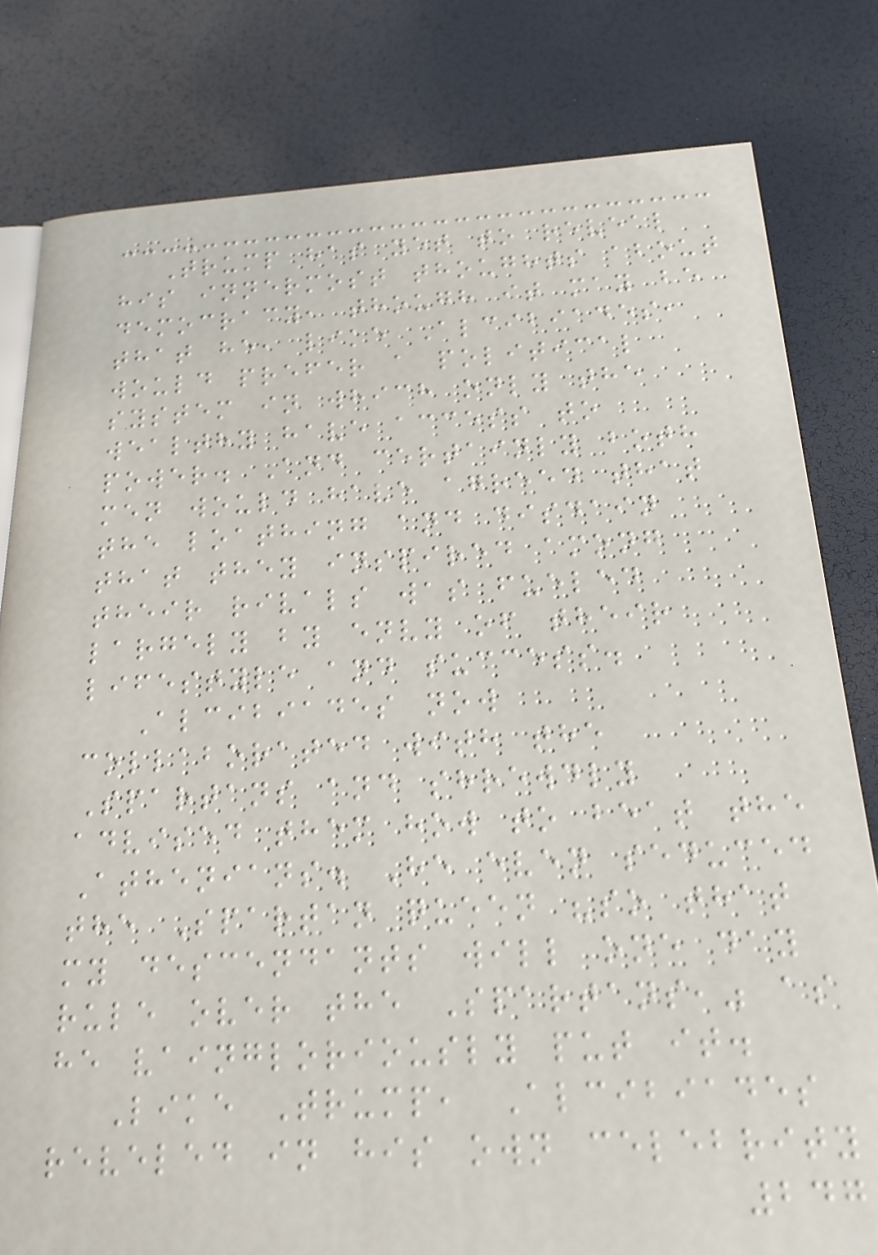Trump has yet to reveal
his innermost thoughts about
democracy, though it may be
that he, like Alcibiades,
would prefer a political
system in which only the
wealthy have access to
power. And certainly both
men would have agreed that
the loathing and disdain
that they inspired among
their rivals was fueled
largely by envy of their
lifestyle and success.
Alcibiades now
collaborated with the
Spartans and shrewdly
advised them how to beat the
Athenians. He even seduced
the Spartan queen "so that
my descendants will one day
rule over the Spartans," as
he vaingloriously put it.
Like Trump, Alcibiades
reveled in his own celebrity
247
